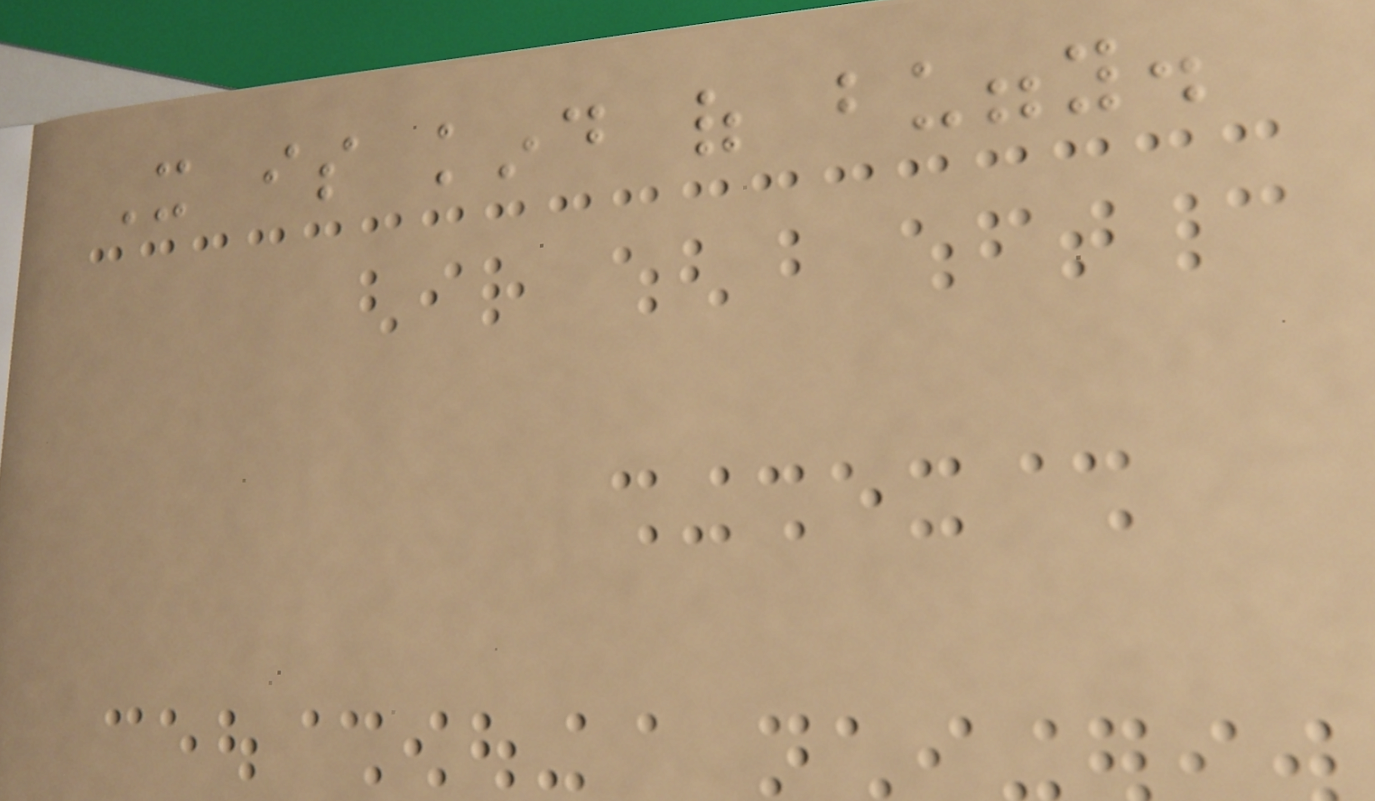It is kind of buggy.
